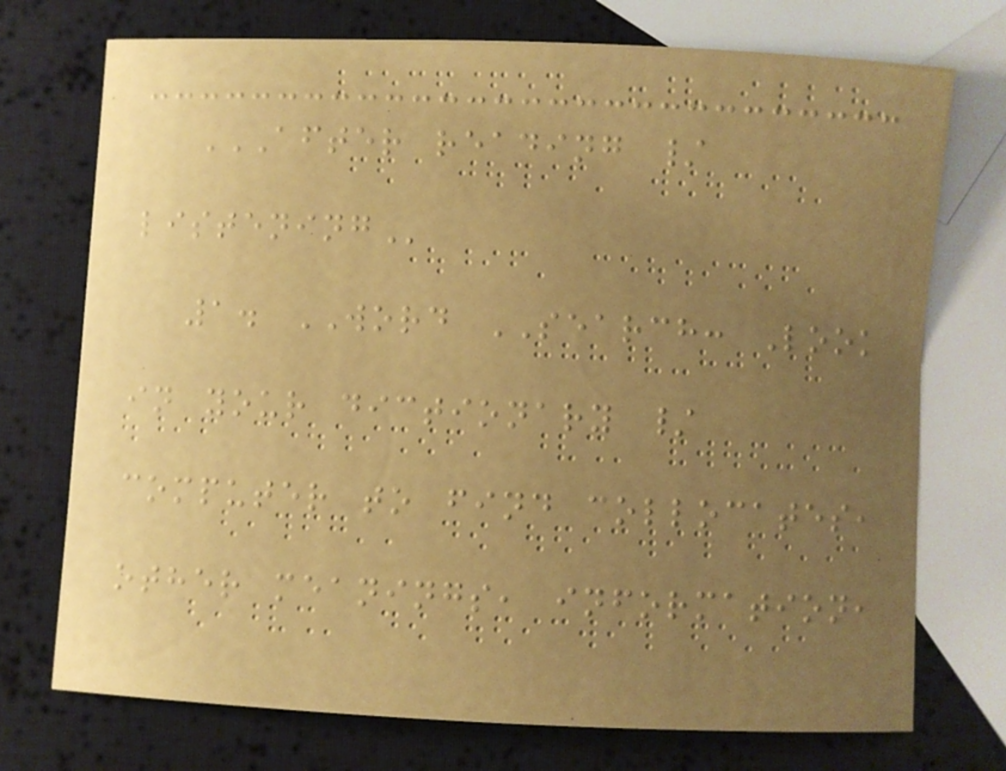AFTER READING /
LISTENING
1. WORD SEARCH: Look
in your dictionary /
computer to find collocates,
other meanings, information,
